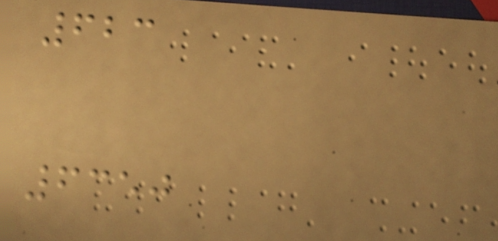623
6350
